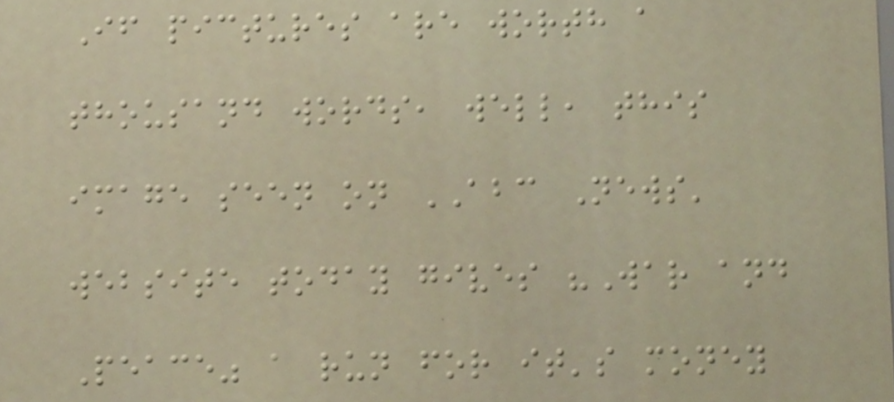If pictures are worth a
thousand words, well, this
image seen on ABC News'
website today gives "War and
Peace" a run for it's money
